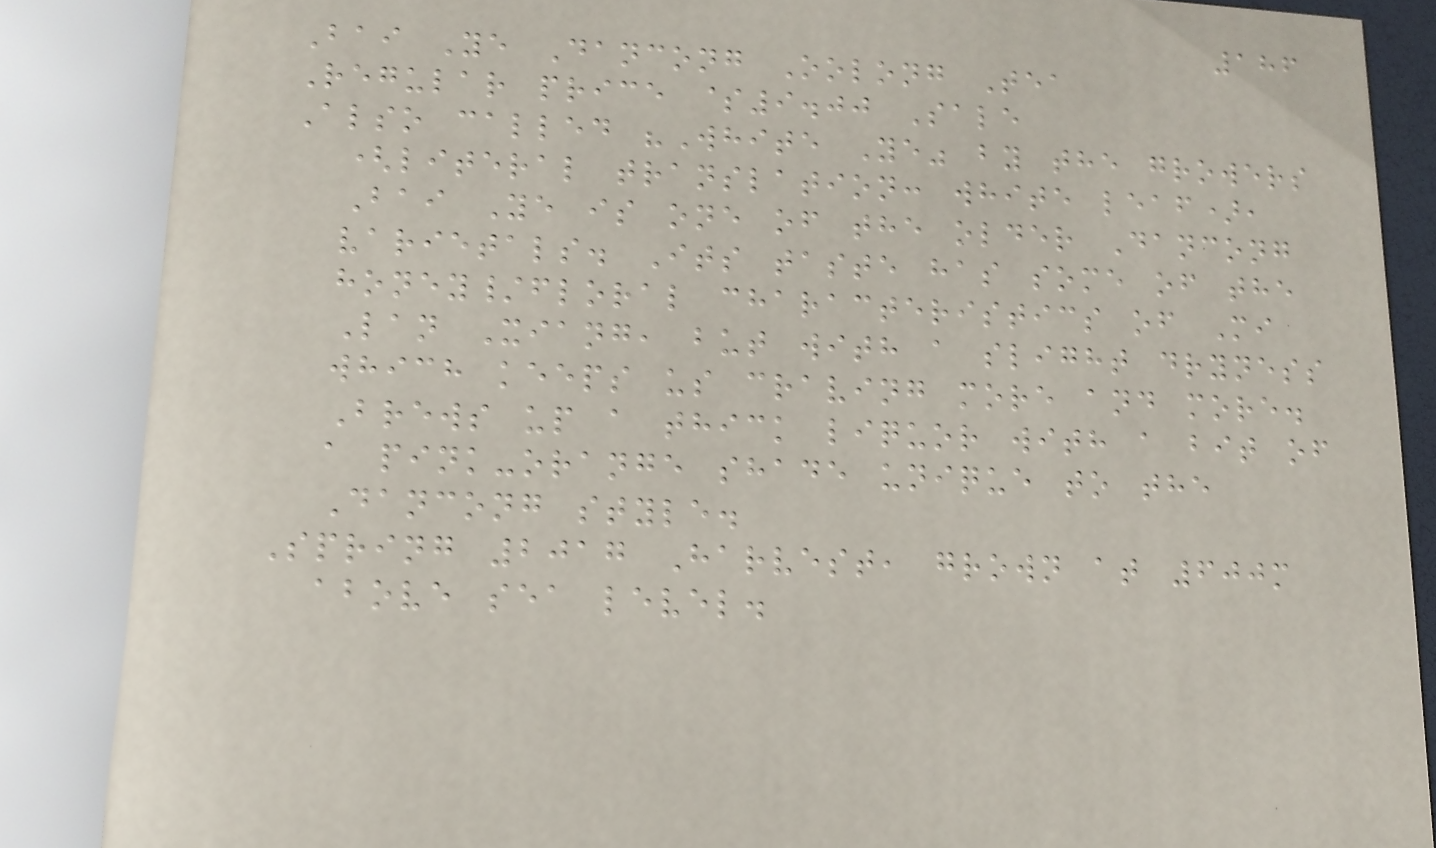186
Bai Ye Dancong Oolong Tea
Regular price $9.00 Sale
Also called "White Ye" by the growers
(literal translation: white leaf),
Bai Ye is one of the older Dancong
varietals. Its taste has some of the
honey/floral characteristics of Mi
Lan Xiang, but with a slight dryness
which keeps us craving more and more.
Brews up a thick liquor with a bit of
a pink-orange shade unique to the
Dancong style.
Spring 2017 Harvest, grown at 600m
above sea level.
